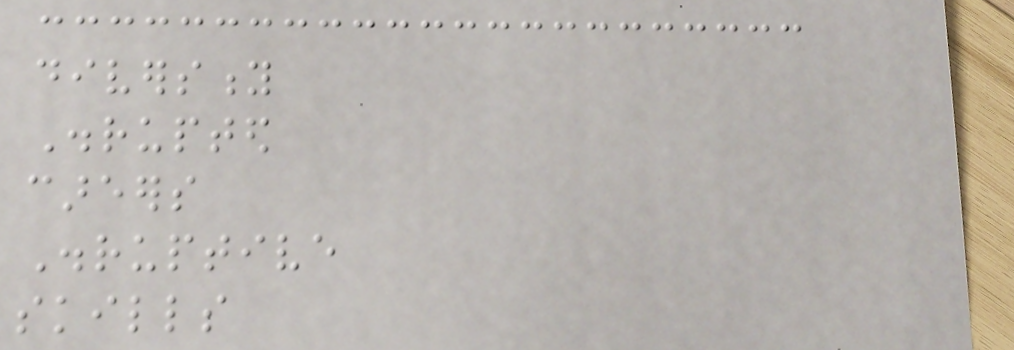diversity
Disrupted
careers
Disruptive
skills
